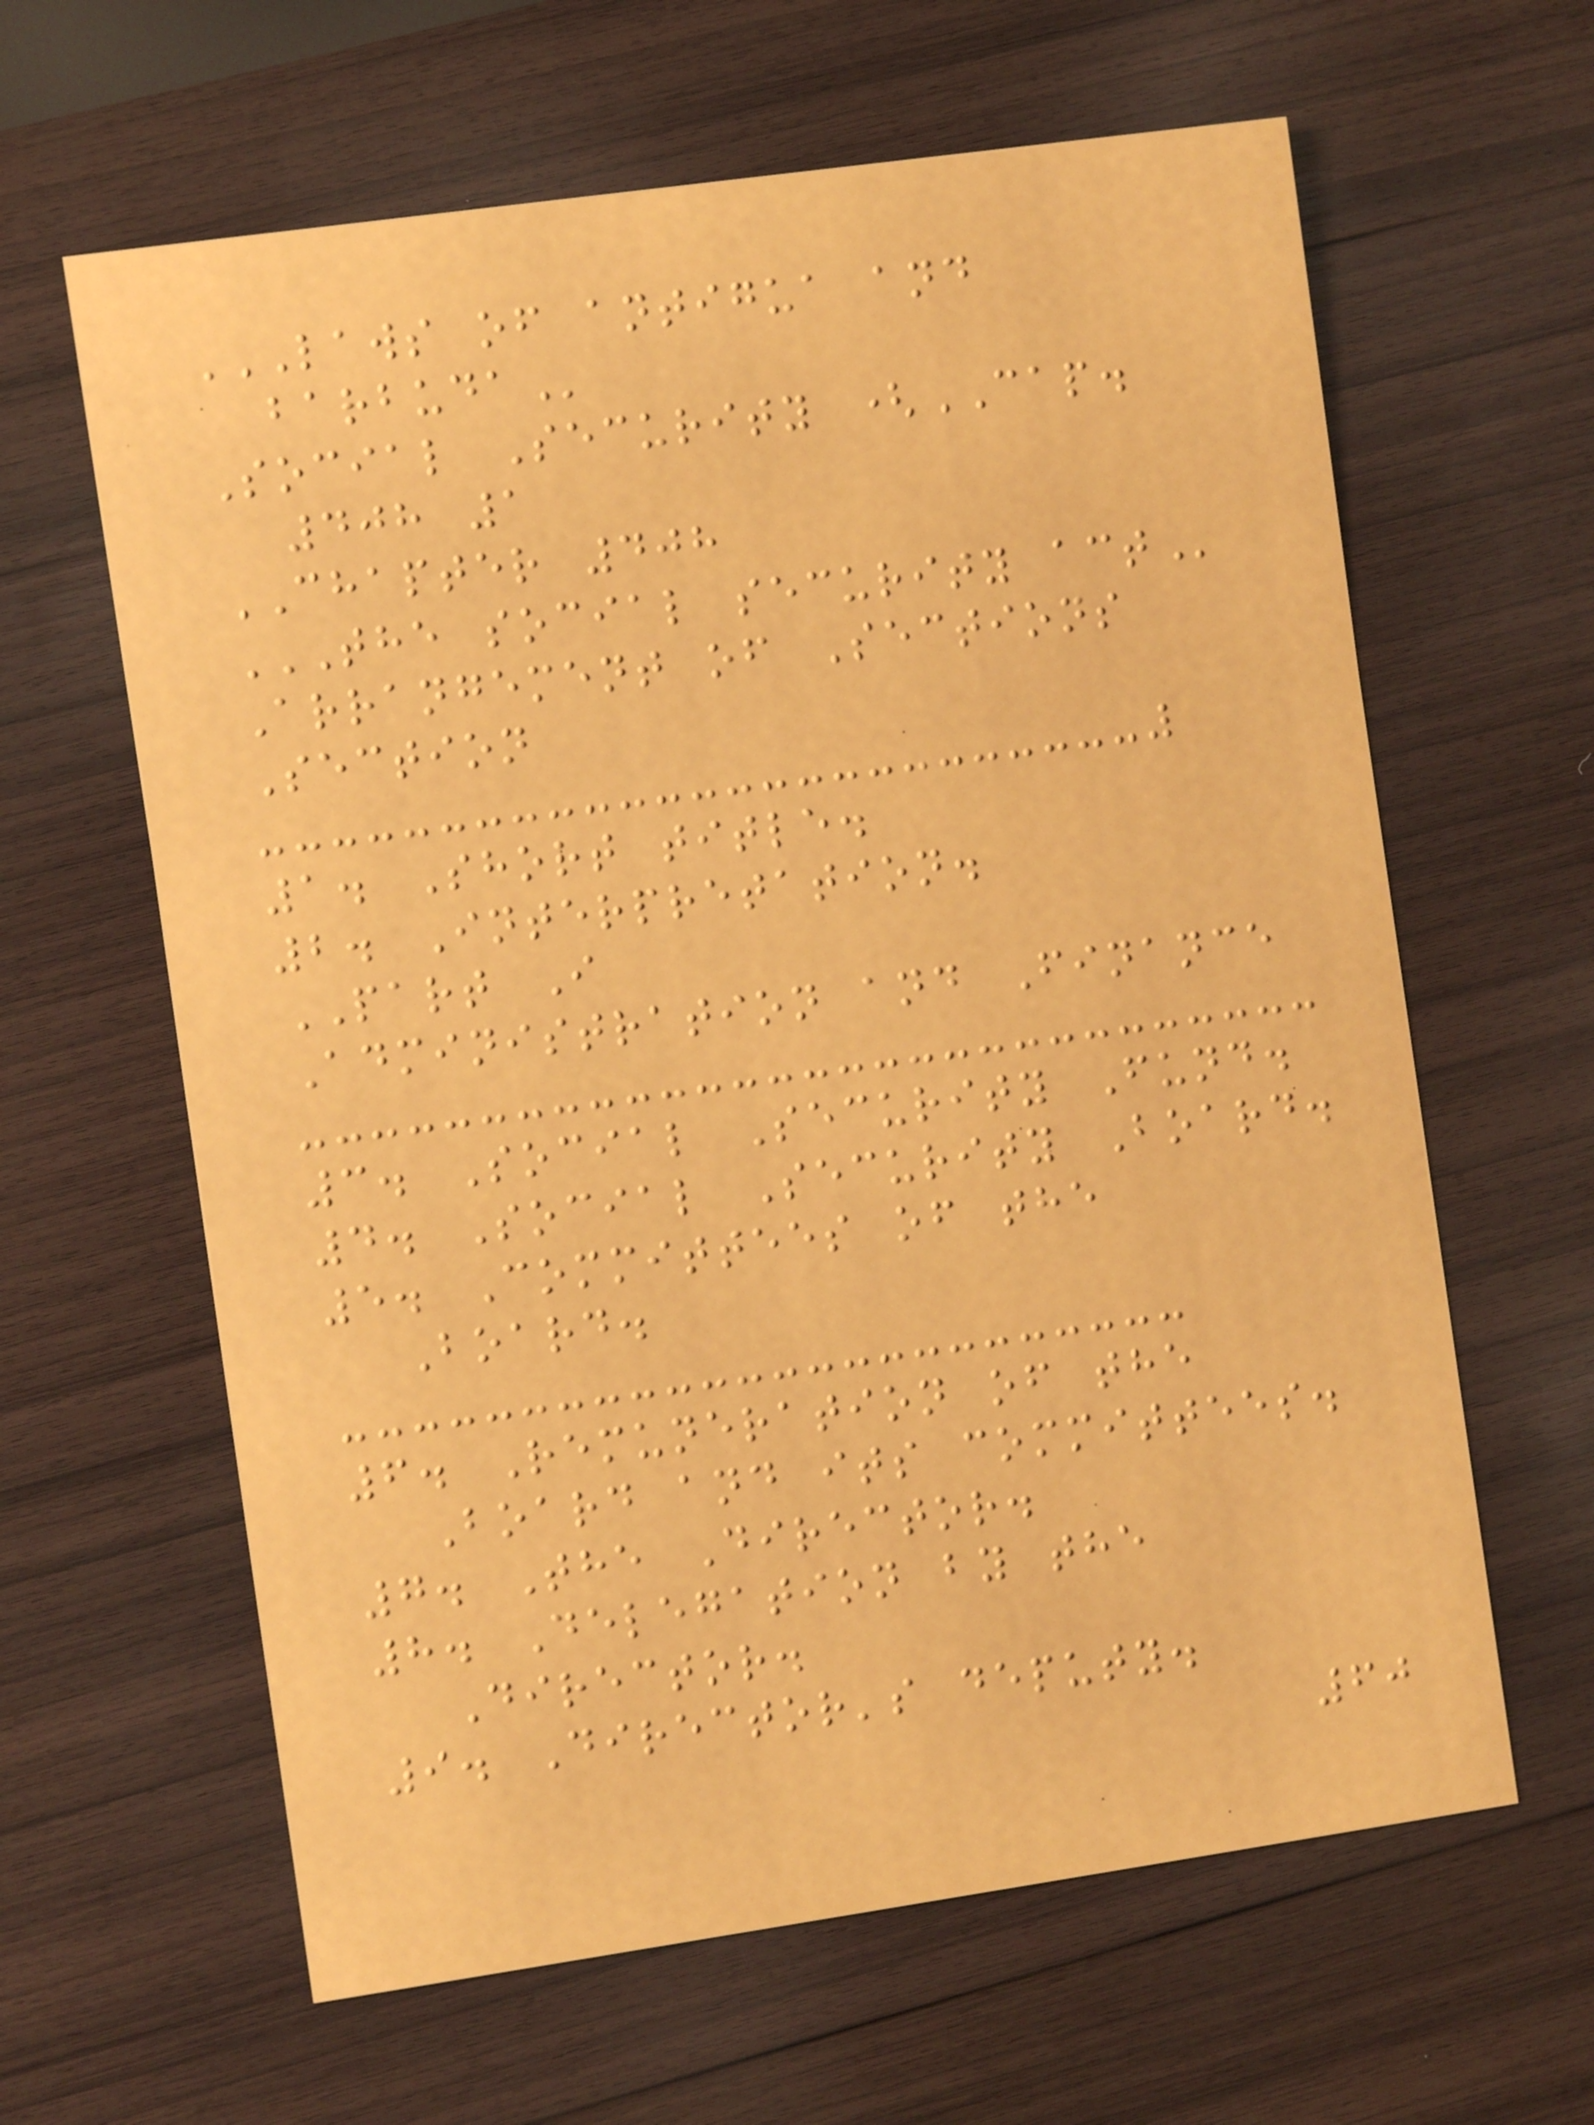LAWS OF ANTIGUA AND
BARBUDA
Social Security (CAP.
408 1
CHAPTER 408
THE SOCIAL SECURITY ACT
Arrangement of Sections
Section
1. Short title.
2. Interpretation.
PART I
Administration and Finance
3. Social Security Fund.
4. Social Security Board.
5. Committees of the
Board.
6. Remuneration of the
Board and its committees.
7. The Director.
8. Delegation by the
Director.
9. Director's deputy.
60
